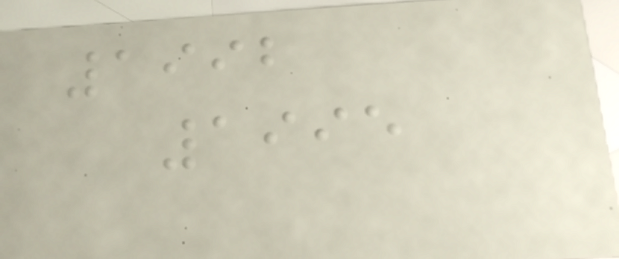1992
1995
